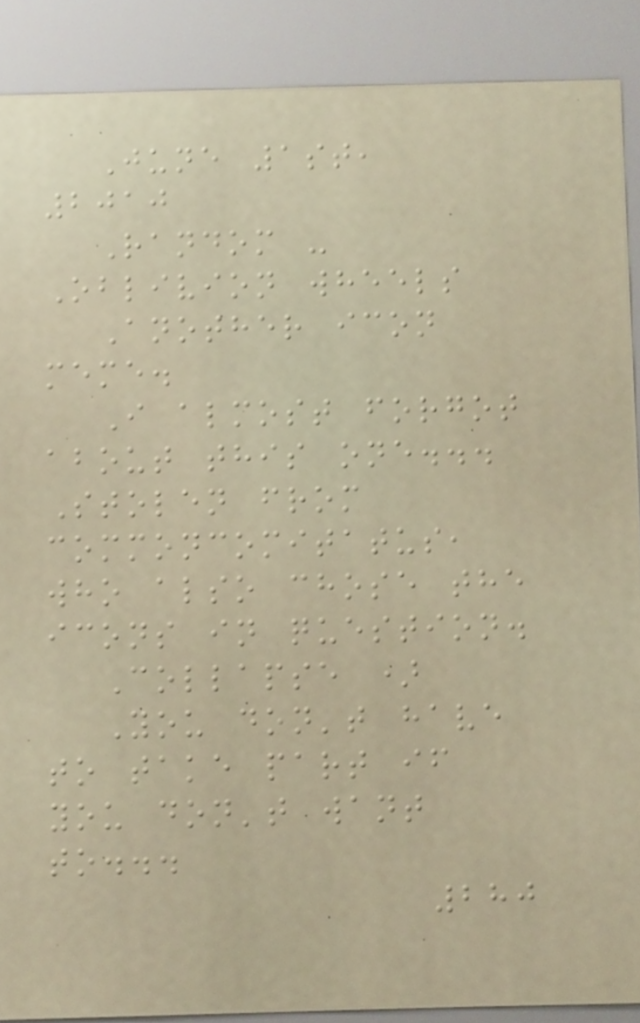June 1st,
2010
Random -
Oblivion wheels
Another icon
meme.
I almost forgot
about this one...
Stolen from
commoncomitatus,
who also chose the
icons in question.
Collapse )
You don't have
to take part if
you don't want
to...
280
